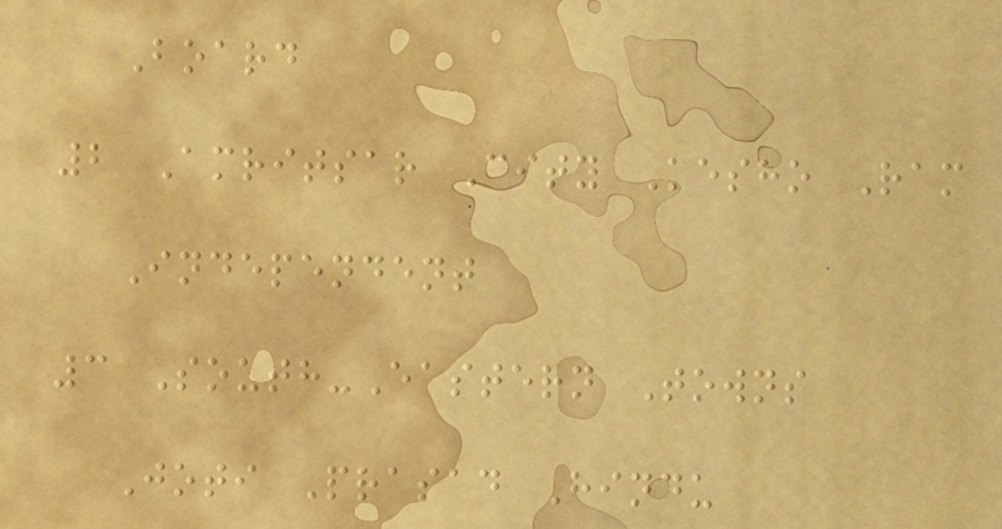Board
2 Amritsar City Kesho Ram
Independent
3 South-Eastern Towns
Joti Prasad Hindu
